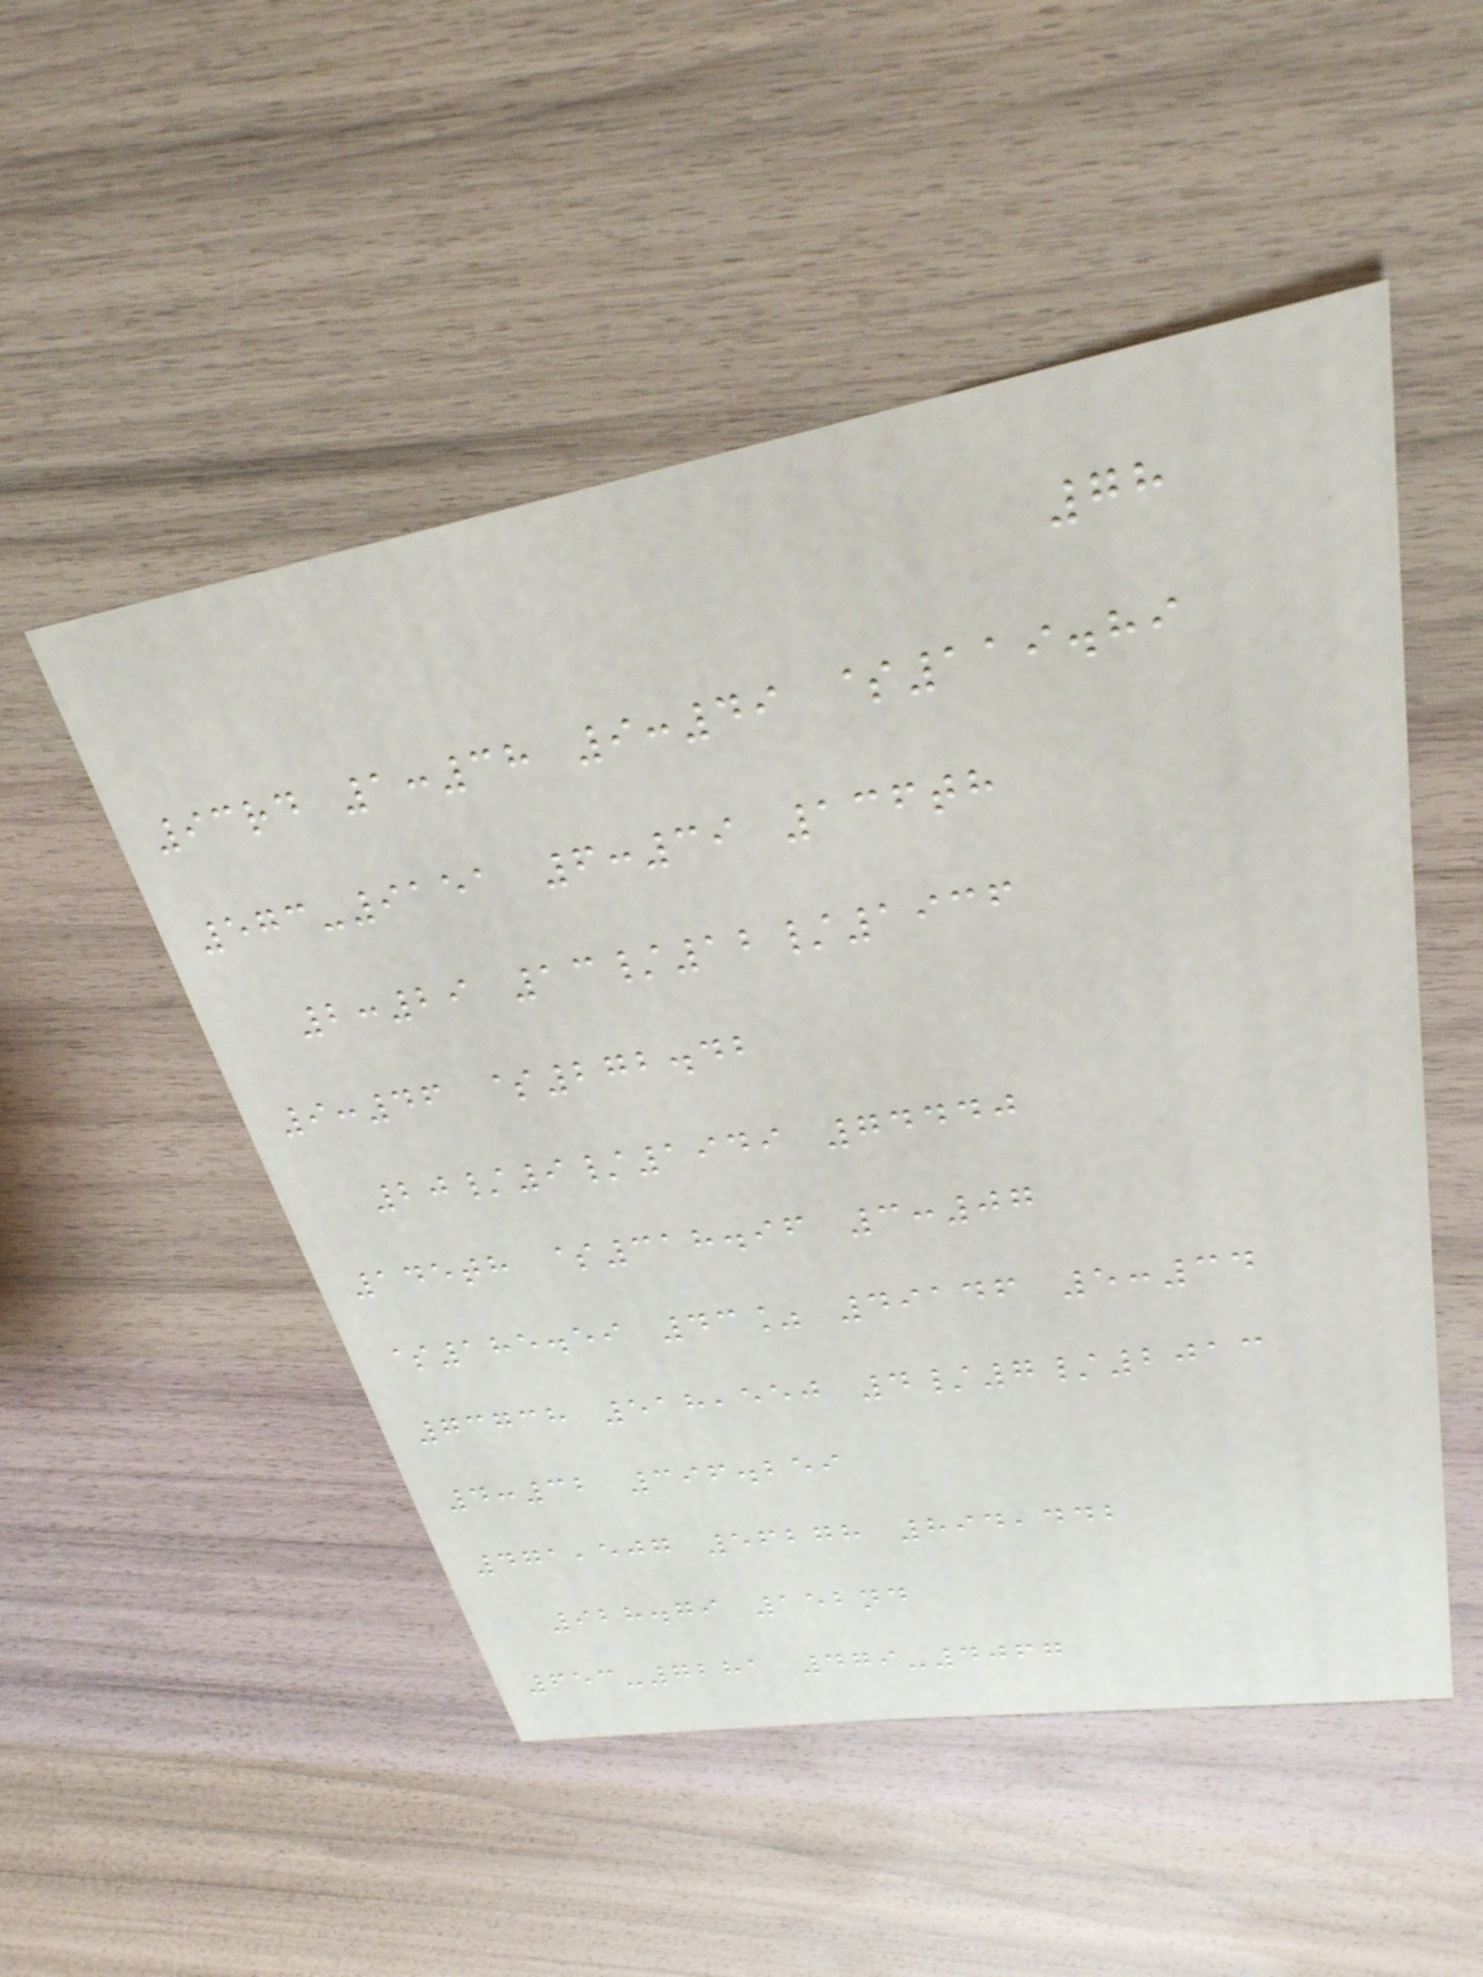78
93rd 1:38 9:49 $119.89
573-9151 6:39 136th
2:29 13/12/1936
9:46 $272.42
20/9/1949 74440
145th $318.96 3:07
$185.59 43% 49146 5:34
73738 518,550 4/7/2013
4:32 396.259
471,507 56278 894,442
928.79 152nd
653-7281 479-4067
